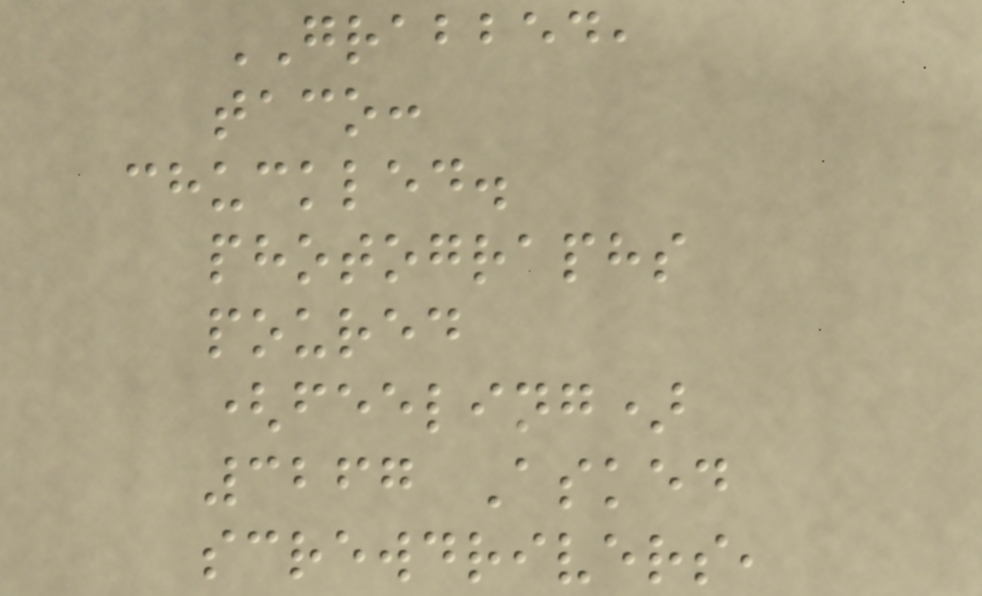GRABBED,
taco:
chuckled.
photographs
poured
(feeling)
3267 Asked
screwdrivers,
